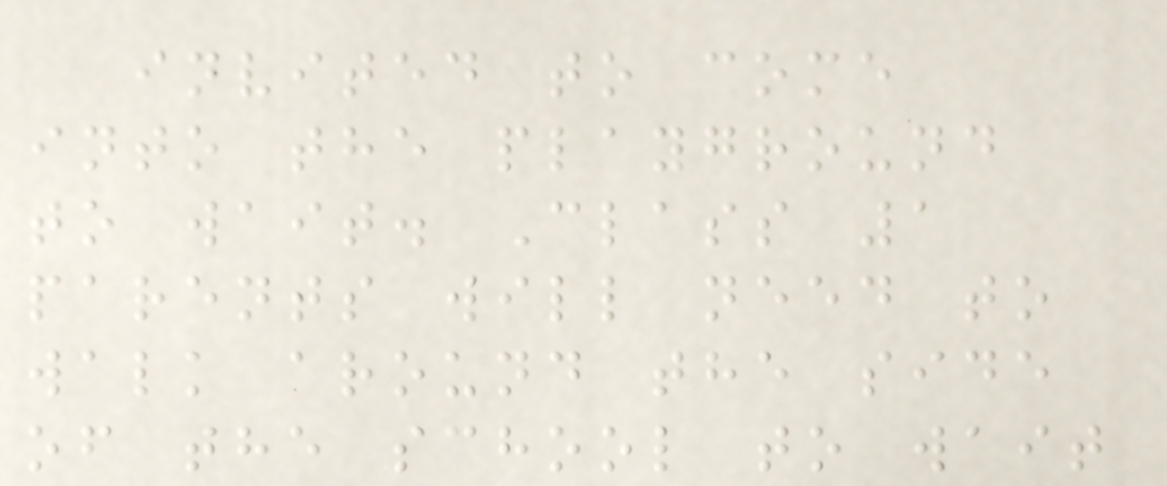invited to come
into the playground
to wait. Class 1
parents will need to
walk around the side
of the school to wait
